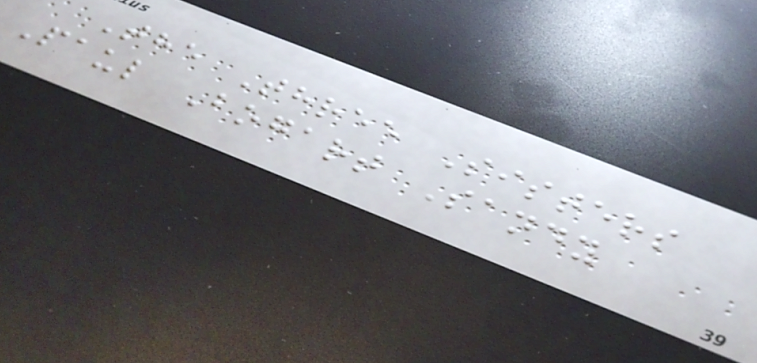The Three Sisters
Paul Bogart Sandy
